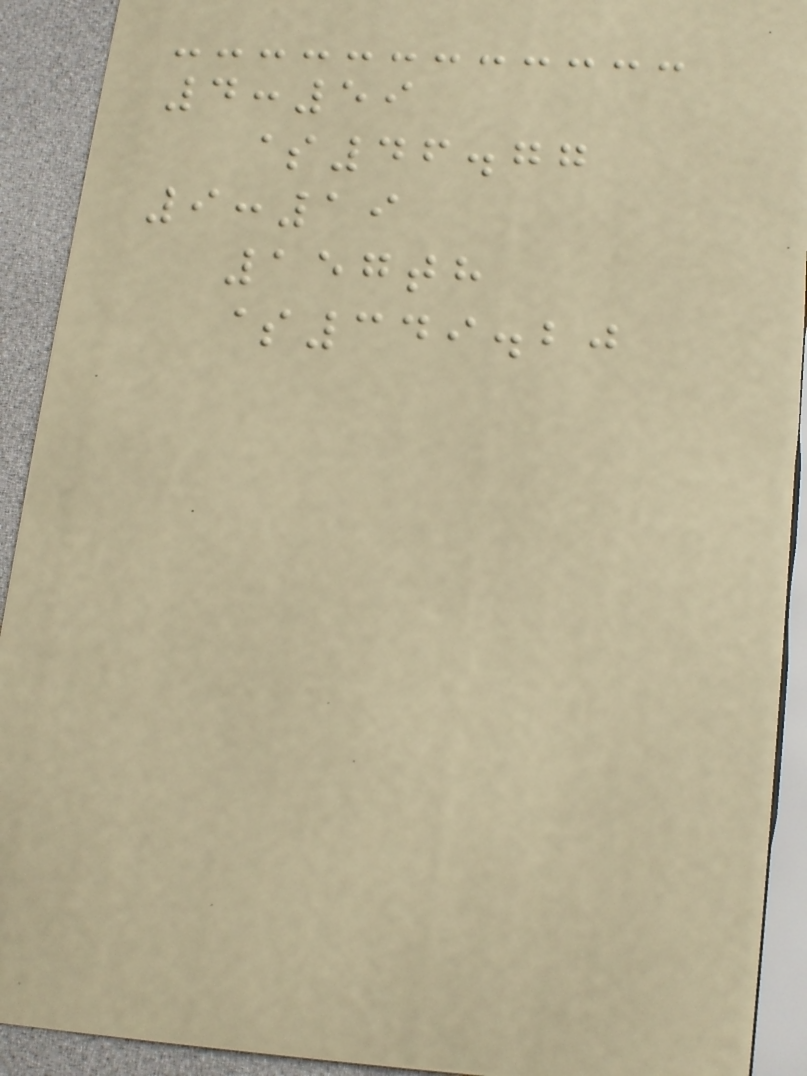4:59
$46.77
9:19
157th
$349.20
